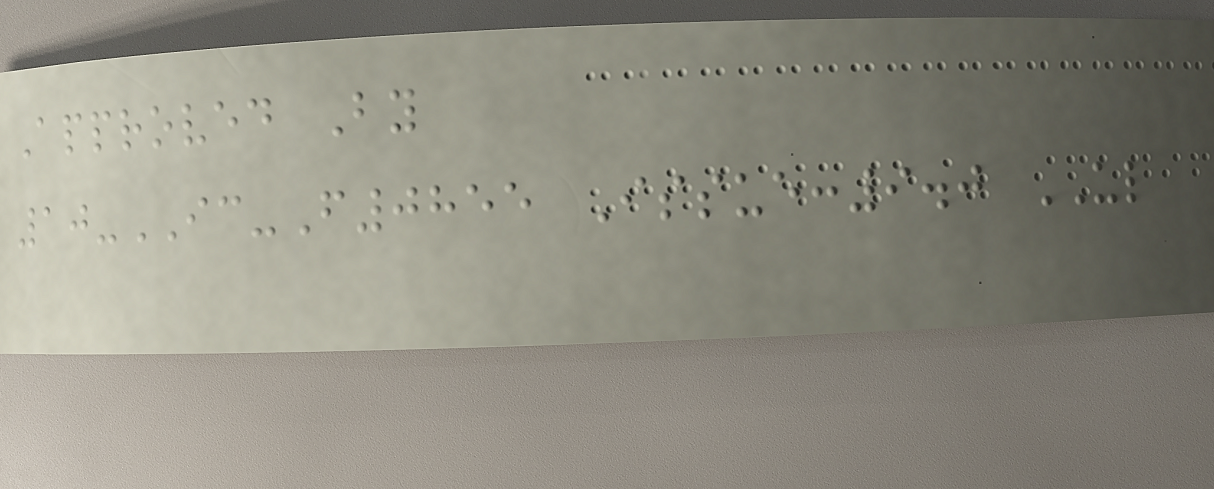Approved By
10-IC-F0855 Issue:9.0 UL
